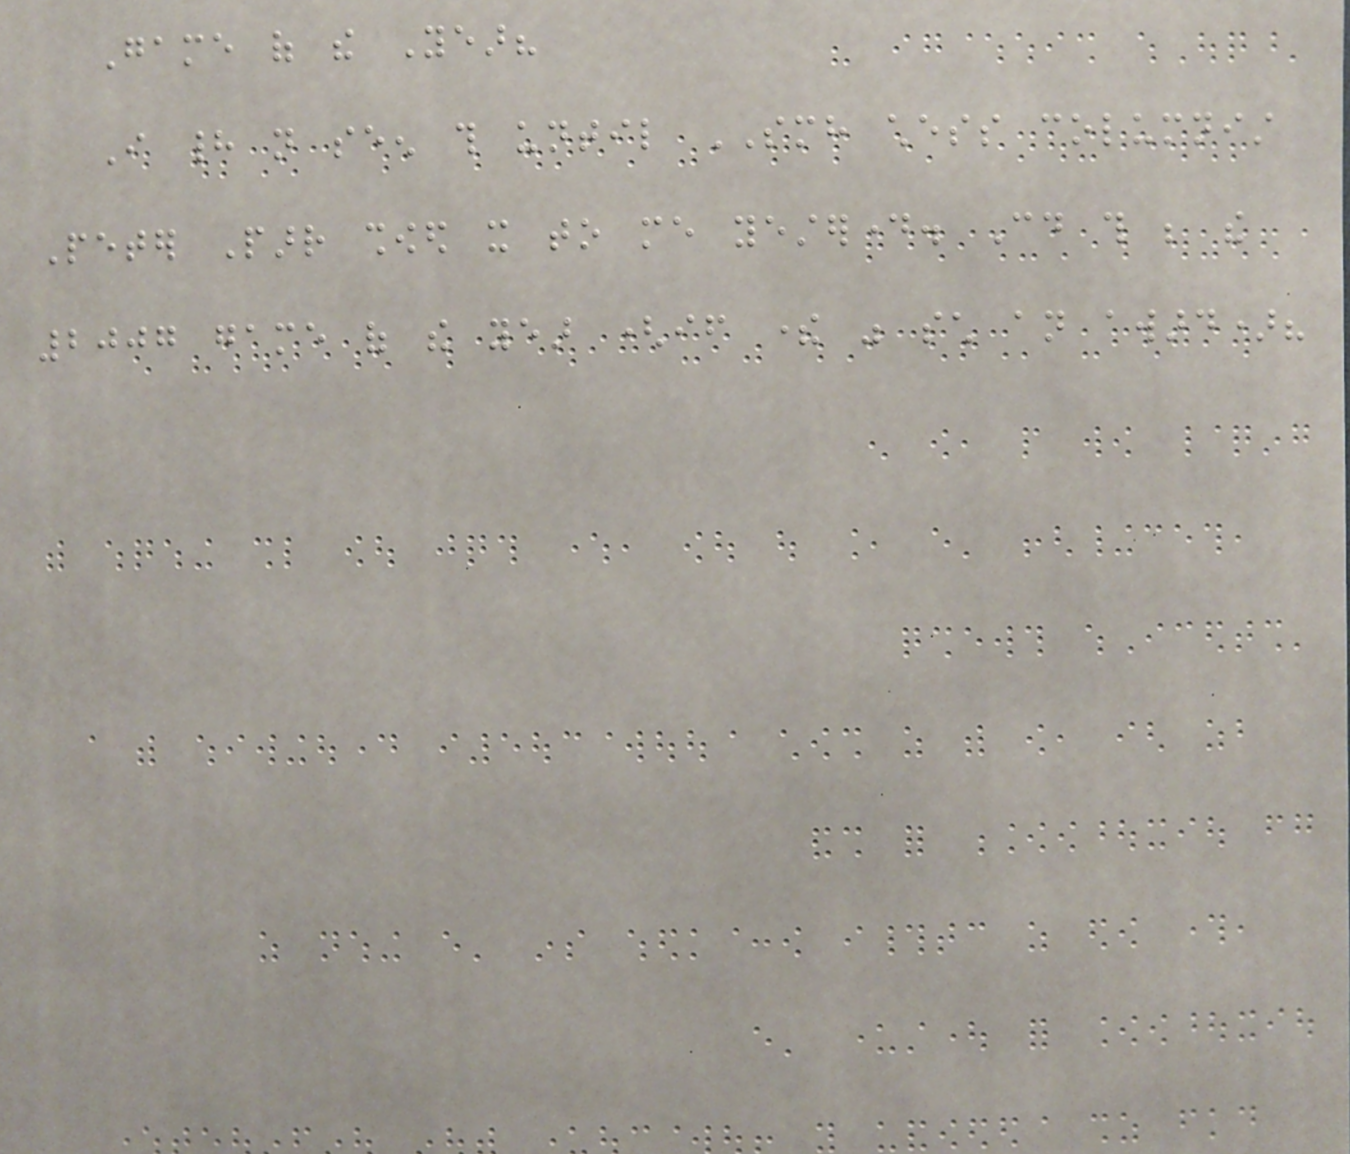Game of the Year?
I had not seen this until SMH chess columnist
Peter Parr showed it to me yesterday. Could this be the
2007 game of the year (if there was such an award)?
